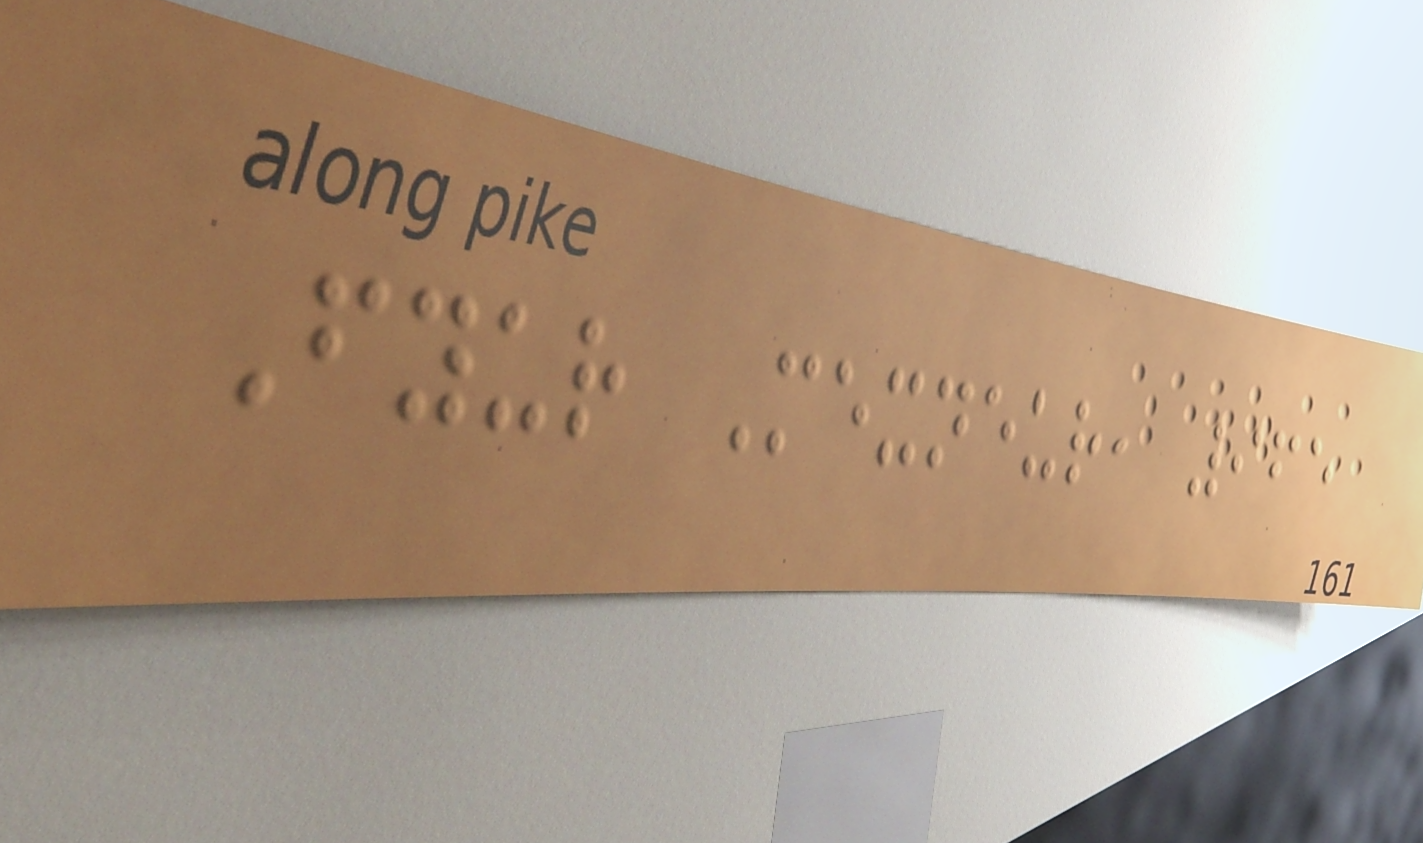Fyur Mexneur, 965
